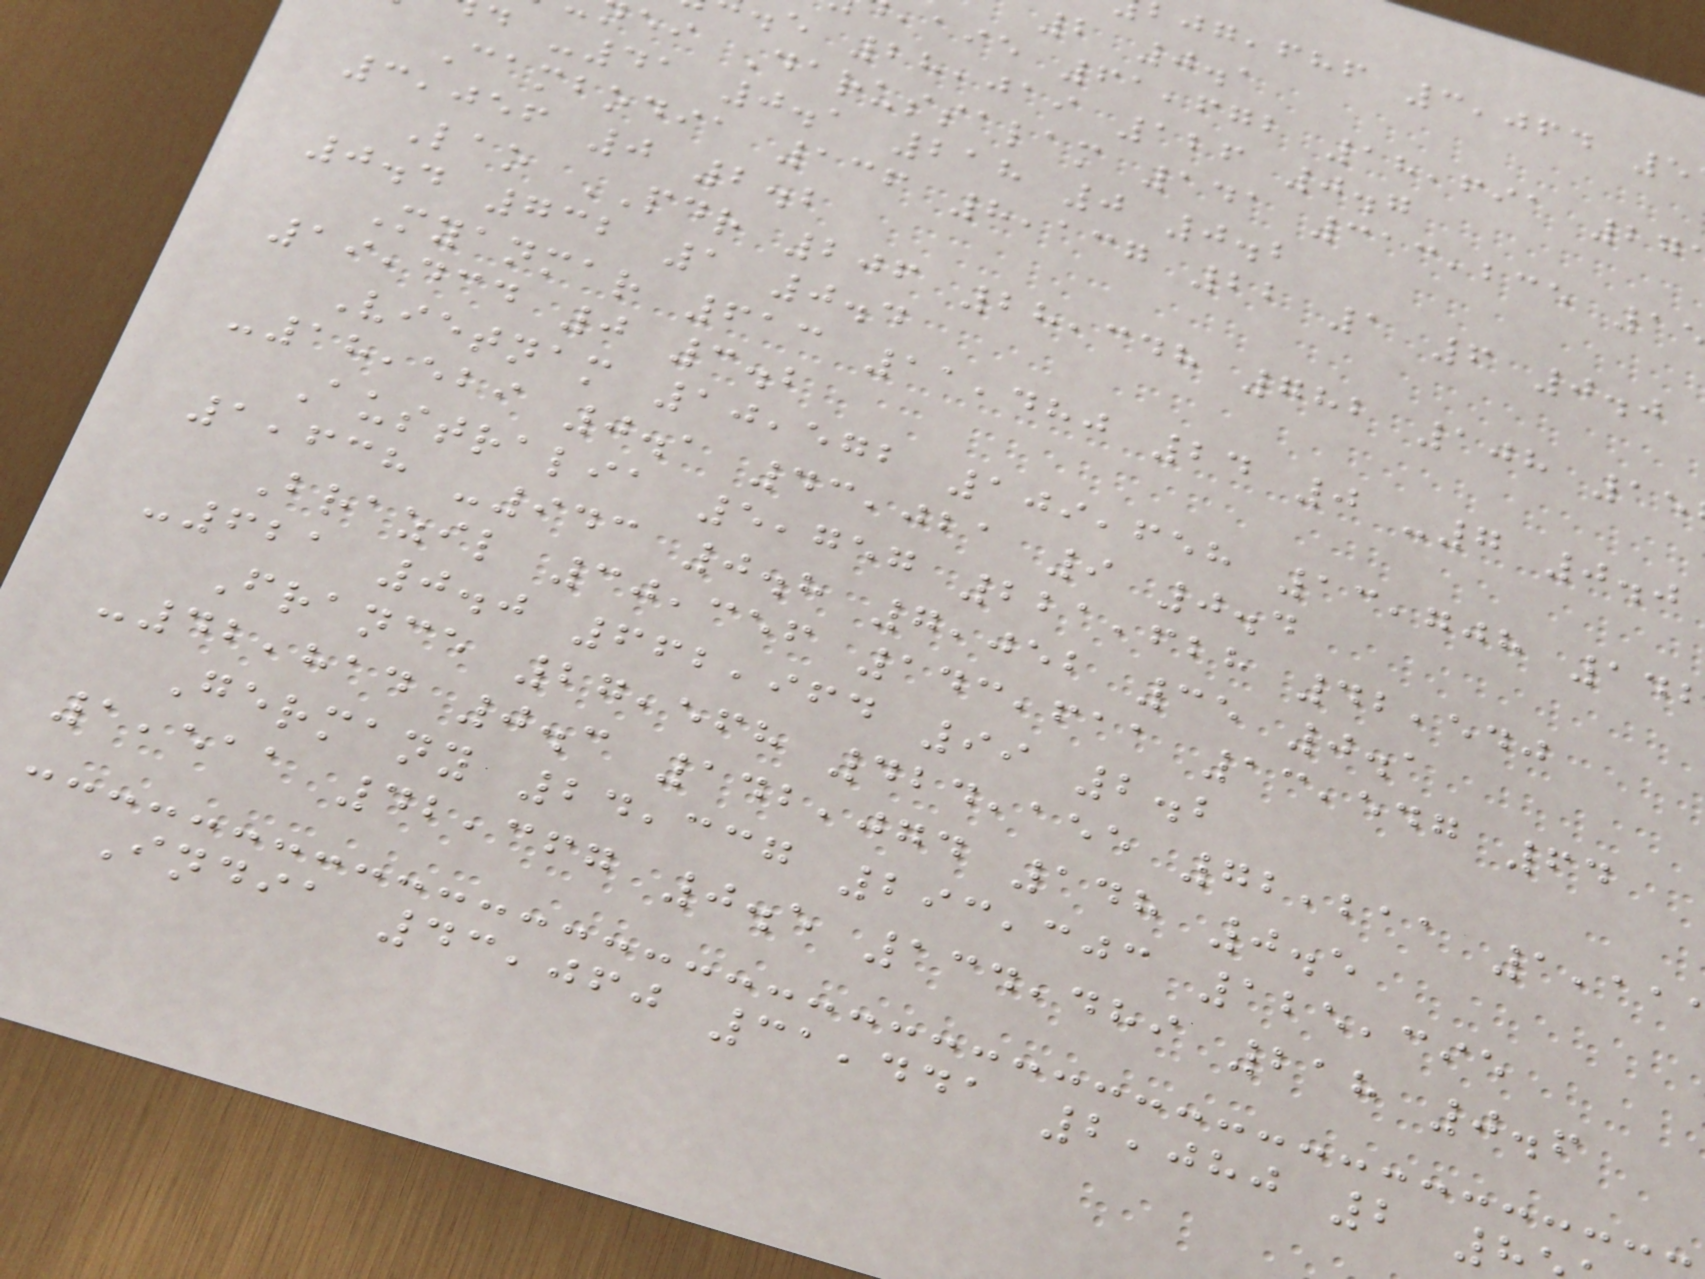,fhf 3,064 5
2 0.1
,aie 61,672 18,691 27
e 28,019 126 0.7
ei Darussalam 141 313,235 1
d -41 0.1 218 0 0.2
Cambodia 136 8,137 22 1 6 0.0
3,056 0 2.2
Lao PDR 206 28,348 782 108 15
0.4 732 1 0.4
Myanmar 613 11,480 24 0 -7 0.0
19,434 0 3.2
Vietnam 10,572 109,658 13,708 14
-18,529 0.1 43,021 9 0.4
Australia 5,757 221,628 42,540
1,638 -943 0.8 7,052 35 0.1
Brazil 30,356 143,611 13,547 64
-621 0.0 662,964 99 2.2
France 27,568 424,155 72,211 1,11
-42,814 0.3 142,074 148 0.5
Germany 24,337 293,303 125,395
1,511 42,367 0.5 134,489 218 0.6
India 43,060 31,441 2,080 2
